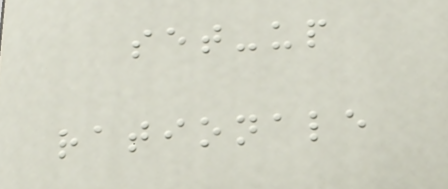set-up
rationale
